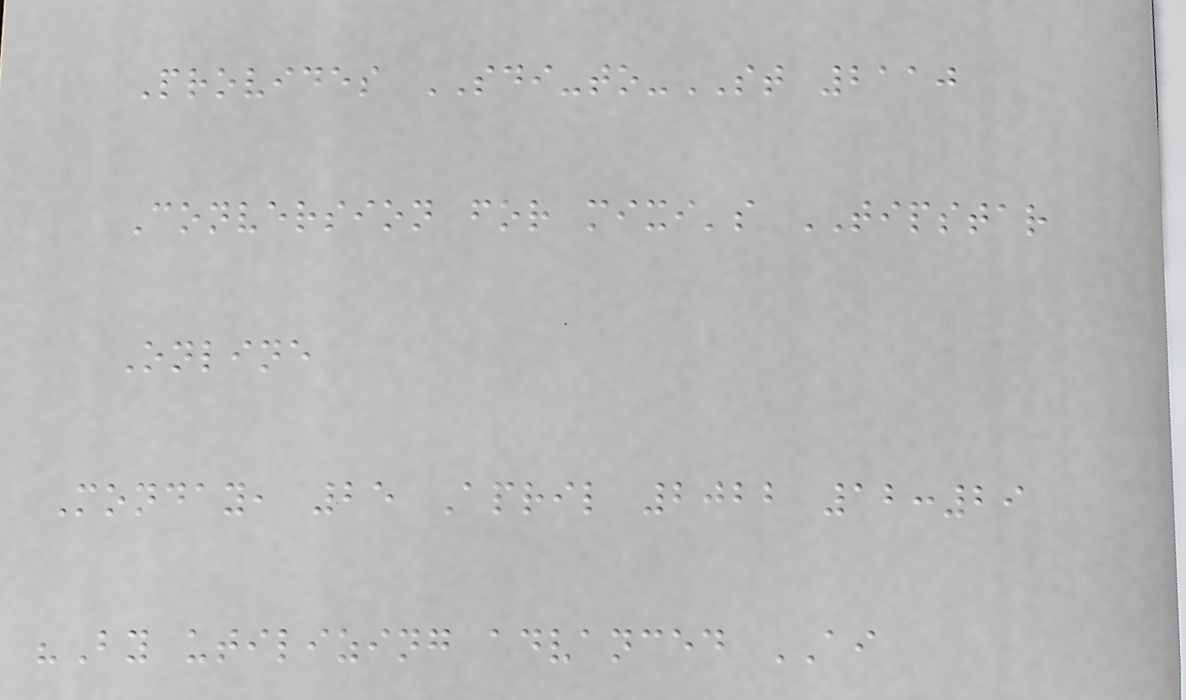Provides SDI-to-ST 2110
Conversion for mixi's TIPSTAR
Online
Monday, 25 April 2022 12:29
"By utilizing advanced AI
